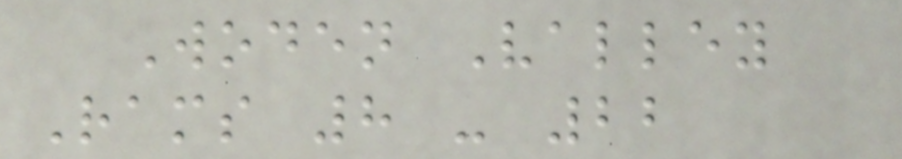Woden Valley
Rams 8 - 22
